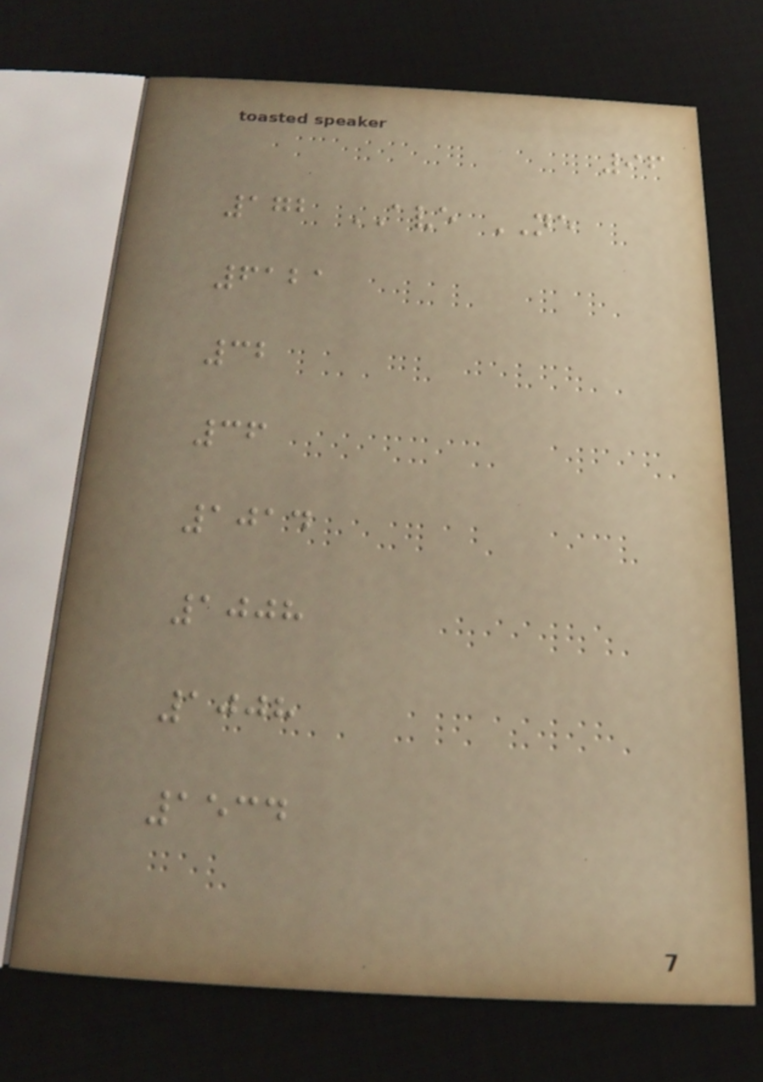96
172 AVE NE
6121
32
36
1014
1008
1008
1534
